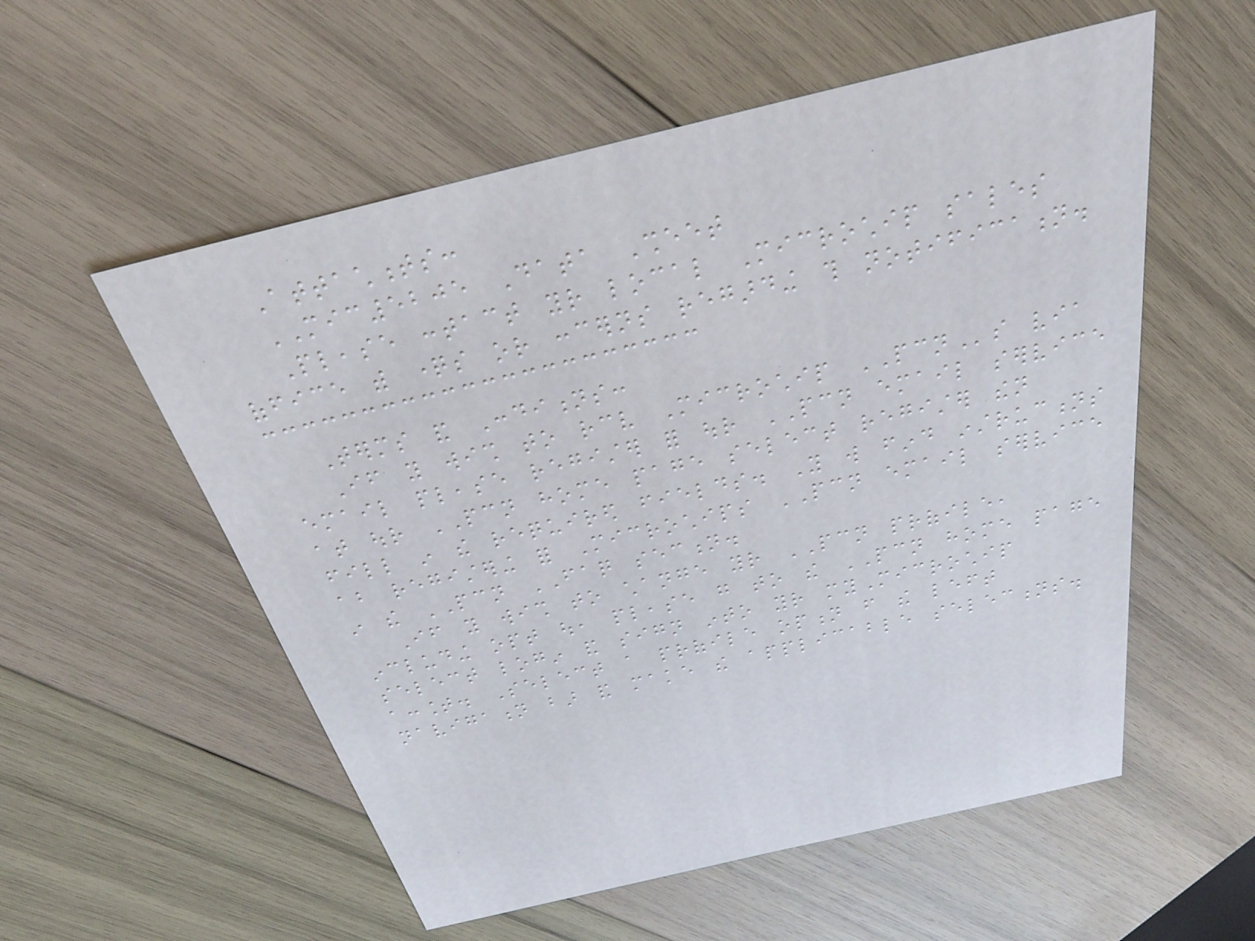Attachments:
MIC5205 Data Sheet
Please contact your local Microchip sales
office with questions or concerns regarding this notification.
Terms and Conditions:
If you wish to receive Microchip PCNs via
email please register for our PCN email service
at our PCN home page select register then
fill in the required fields. You will find instructions
about registering for Microchips PCN email service
in the PCN FAQ section.
If you wish to change your PCN profile,
including opt out, please go to the PCN home page
select login and sign into your myMicrochip
account. Select a profile option from the left
navigation bar and make the applicable selections.
